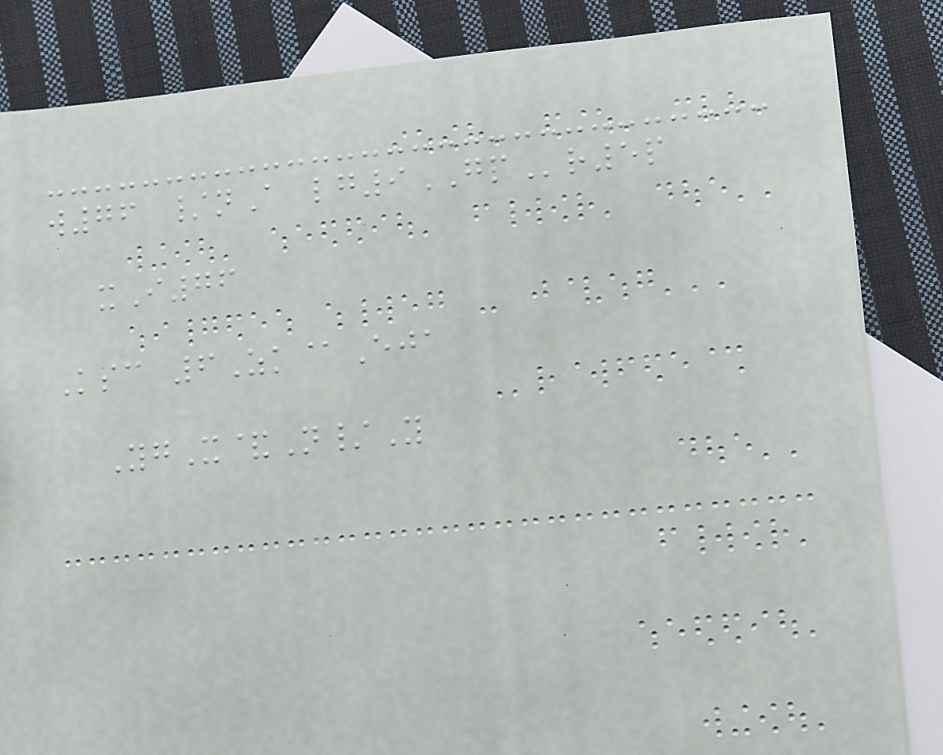w76 /nA lg9GPr5p
xI76
Ksc 6Zk@Eja
YgX&N/Y
